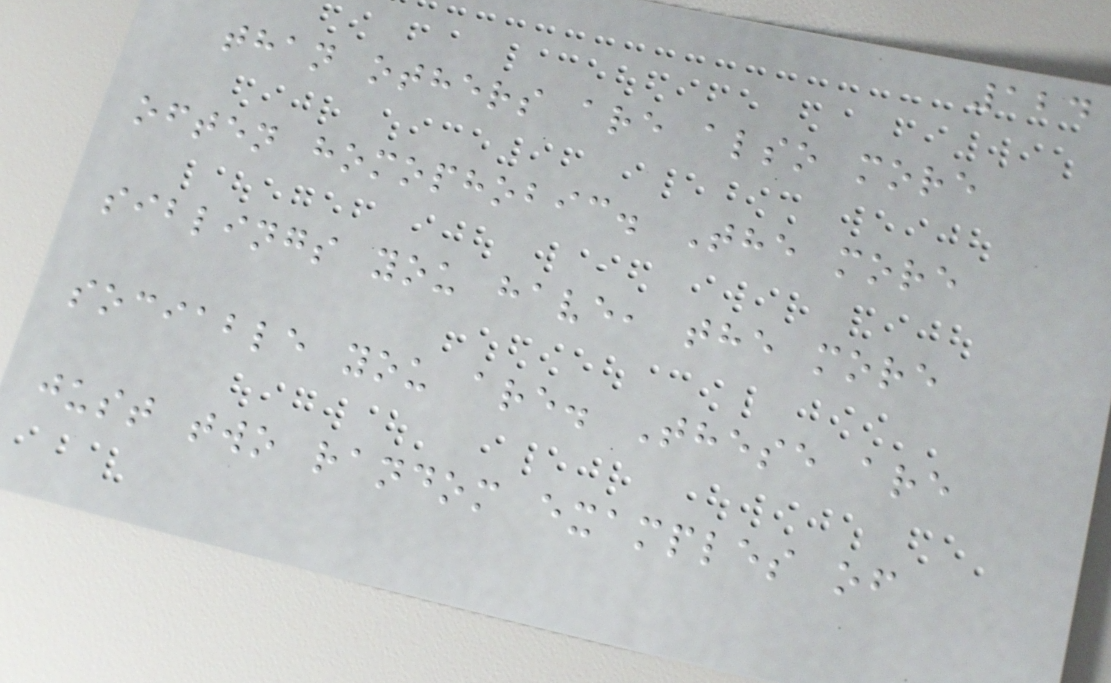124
than others are also more
often homophobic. The more
siblings you have, the more
sociable you are. These are
just two random examples of
